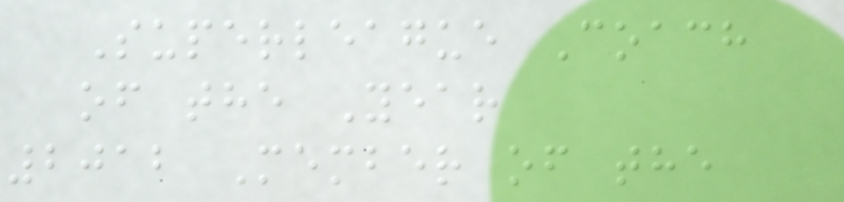Superleague Coach
of the Year
2012 Member of the
